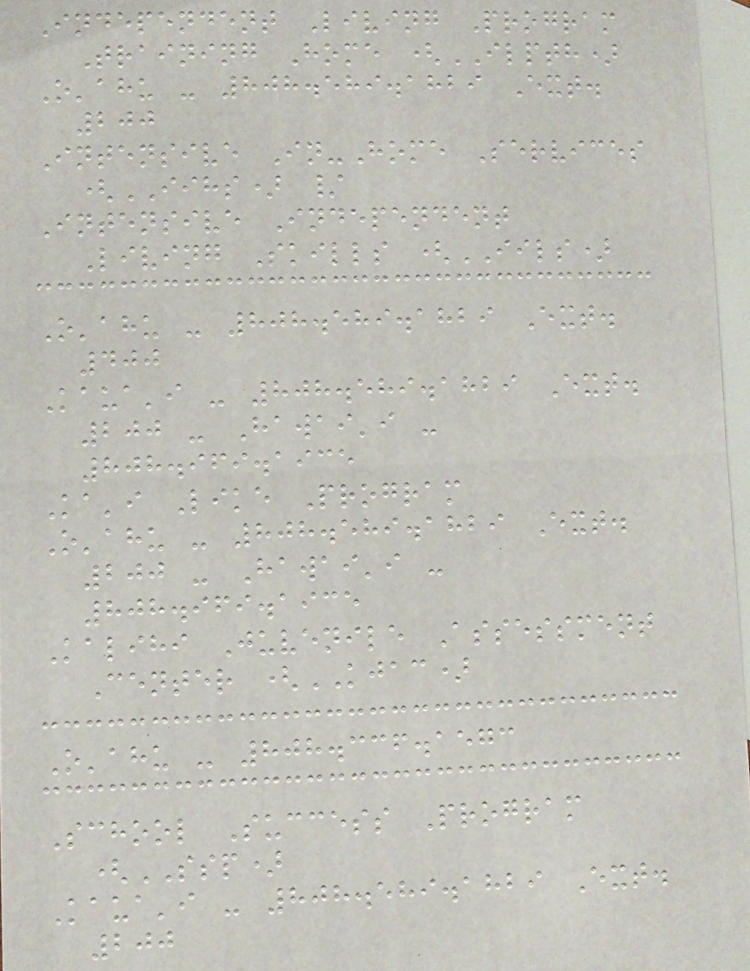Independent Living Program
Training Home (ILPTH)
O'ahu - 808.589.1829 Ext.
200
Intensive In-Home Services
(IIHS) /
Intensive Independent
Living Skills (IILS)
O'ahu - 808.589.1829 Ext.
400
Kaua'i - 808.589.1829 Ext.
200 - Hawai'i -
808.969.1935
Ka'i Like Program
O'ahu - 808.589.1829 Ext.
200 - Hawai'i -
808.969.1935
Kalihi Juvenile Assessment
Center (KJAC)
O'ahu - 808.336.1573
School Success Program
(SSP)
Kaua'i - 808.589.1829 Ext.
200
